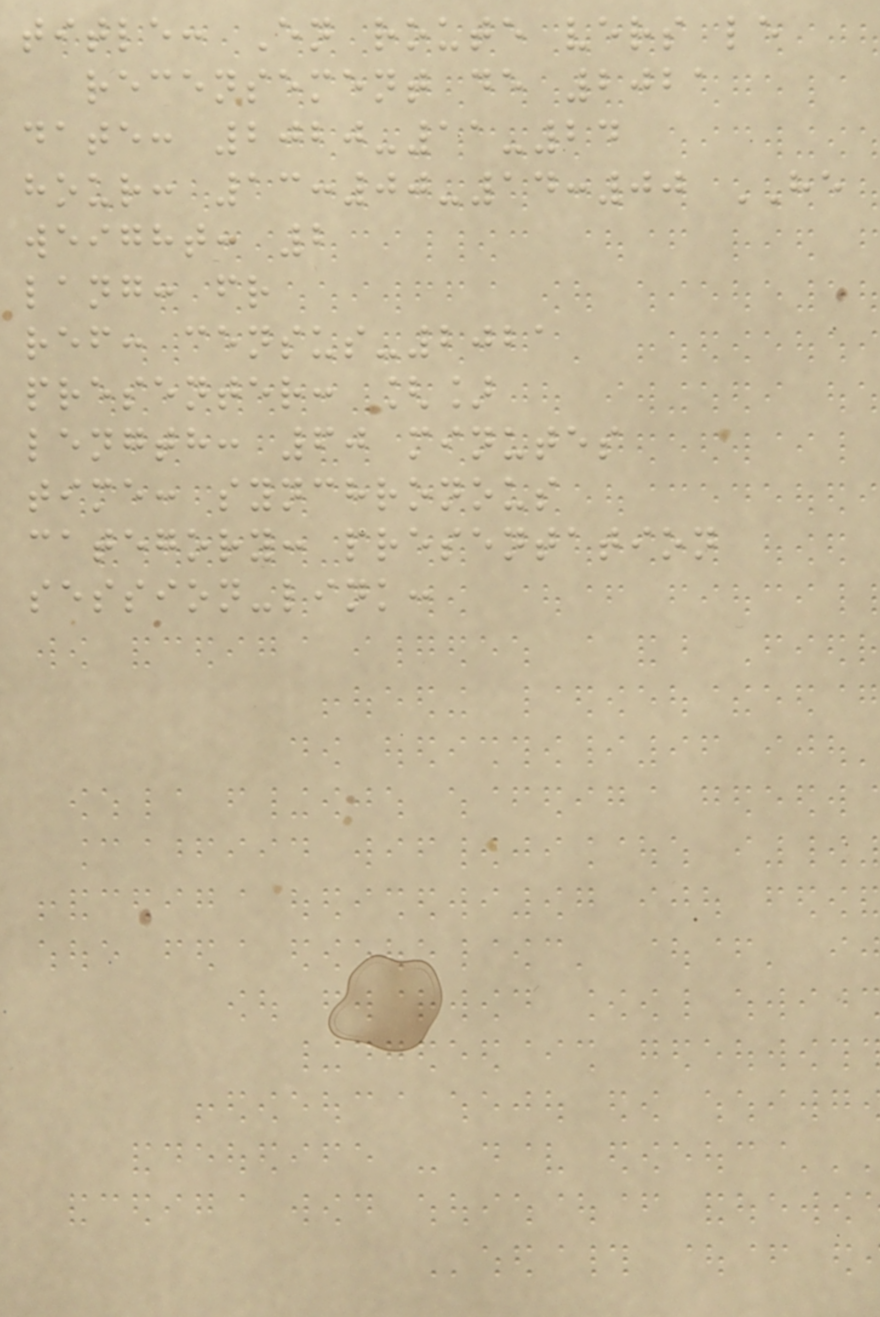title: En route vers le
recensement de 2021
date: 2020-11-24
hour: 13:00-14:00 HE
weight: 2
lang: fr
ref: census-2021
presenter: []
length: 60 minutes
time: synchronous
category: presentation
session-link:
